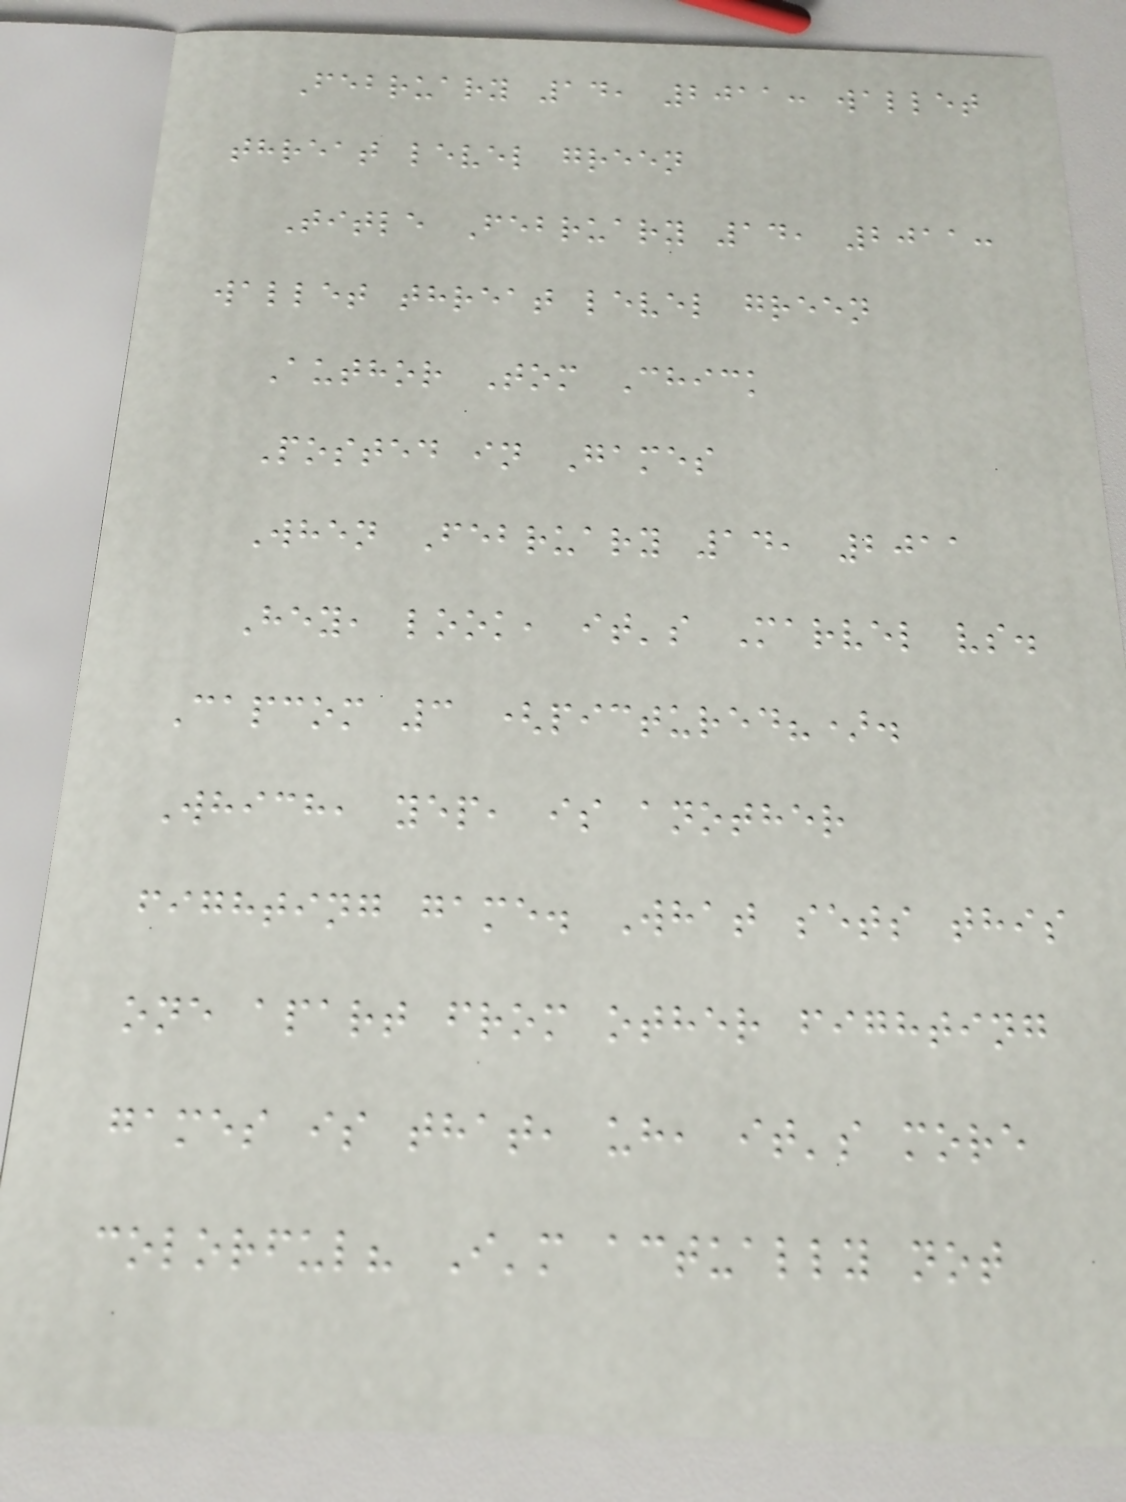February 14, 2011: wallet
threat level green
Title February 14, 2011:
wallet threat level green
Author Tom Chick
Posted in Games
When February 14, 2011
Hey, look, it's Marvel vs.
Capcom 3 (pictured?).
Which, yep, is another
fighting game. What sets this
one apart from other fighting
games is that, uh, it's more
colorful? I'm actually not
